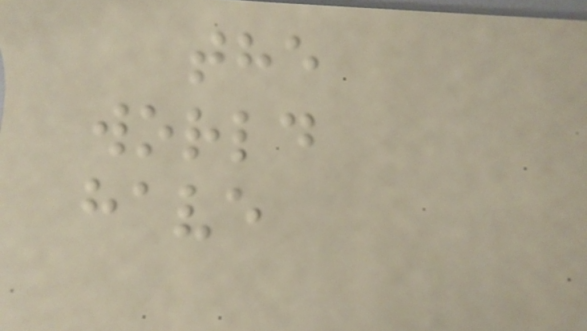the
world
have
